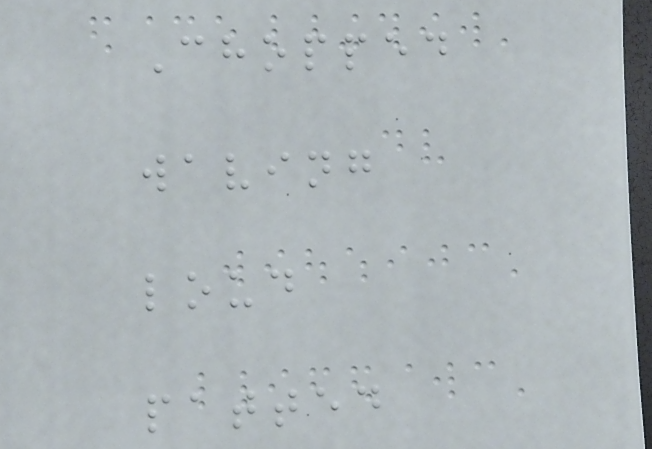Chopped
waving
loud
patted
